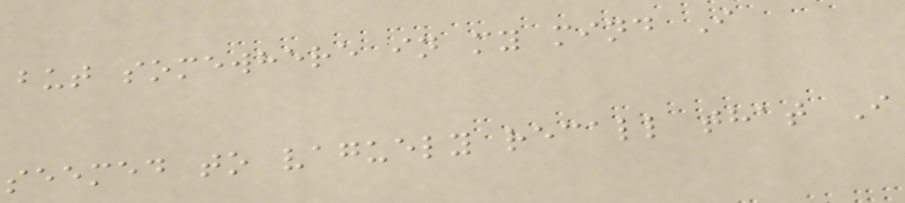but somewhere in my mind I
seemed to vaguely recall that I
